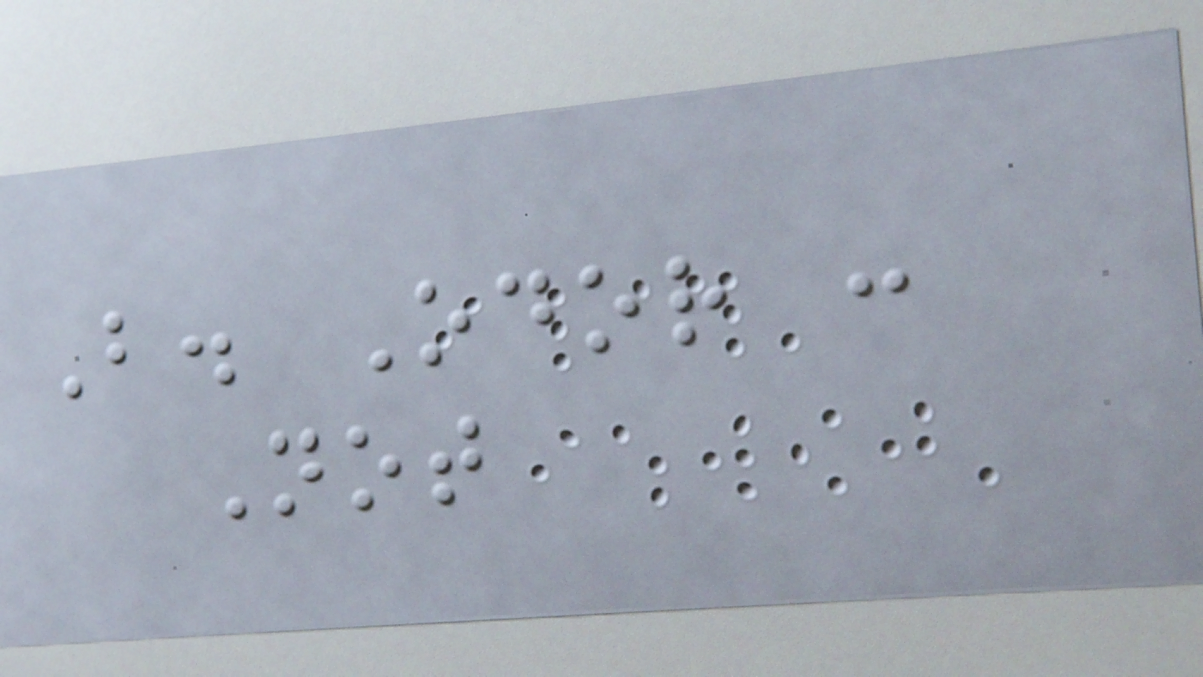B. Odor :
Not
